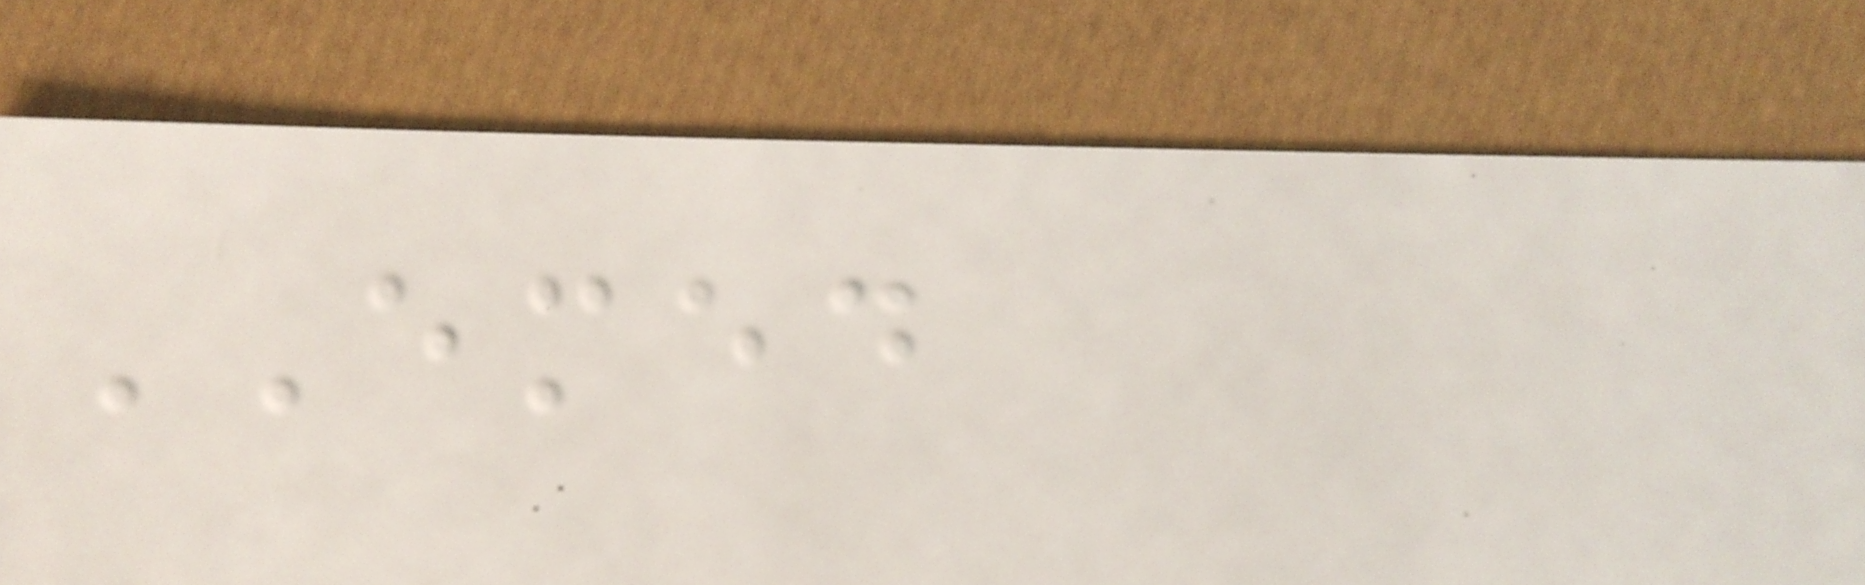EMED
